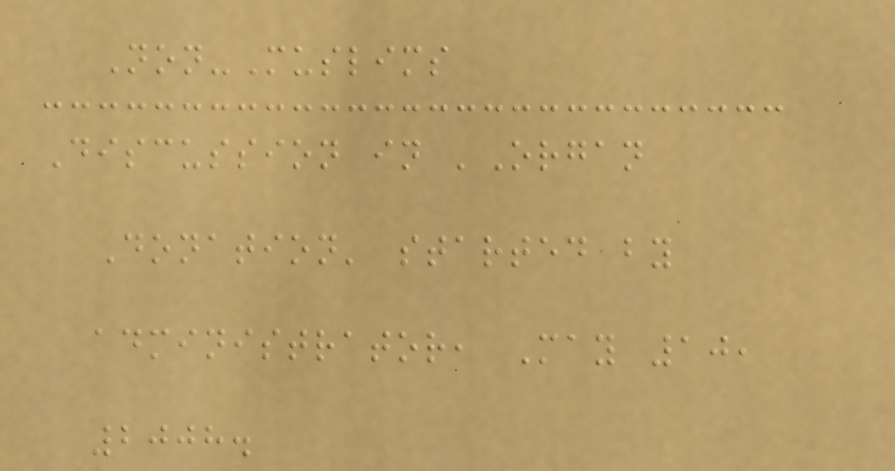Non-Muslims
Discussion in 'Organ
Donation' started by
administrator, May 10,
2008.
